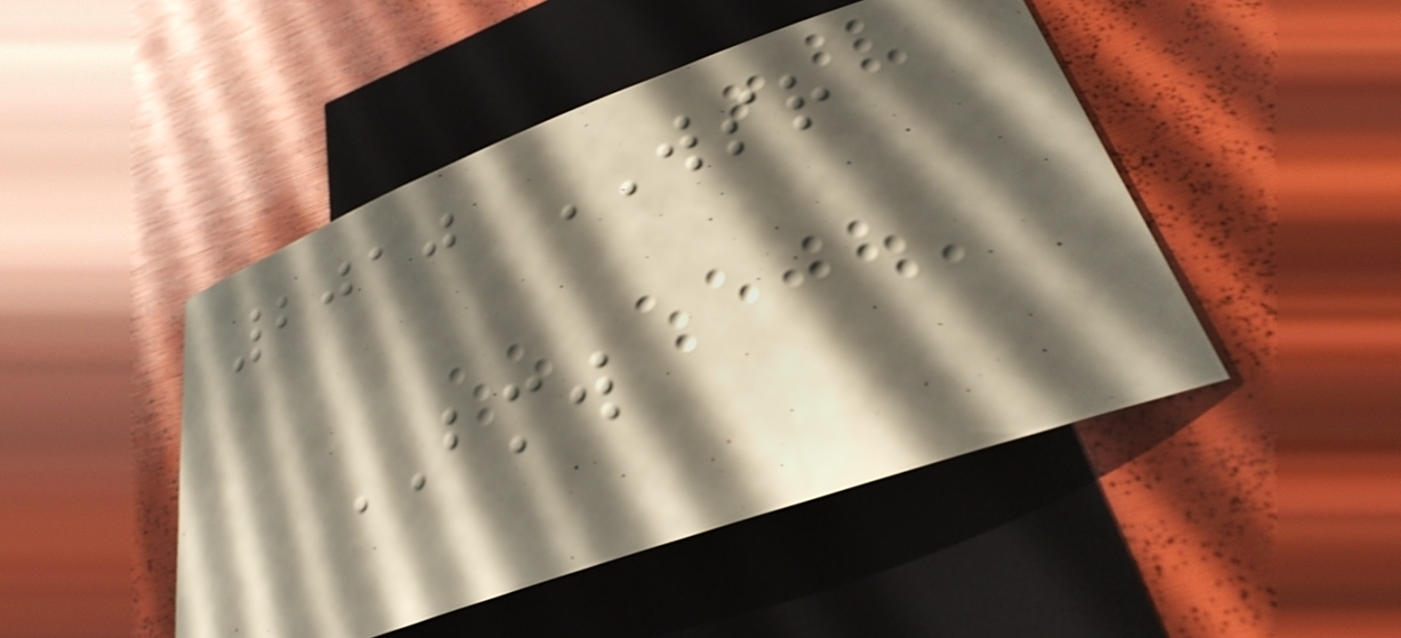2010 WSR
BMW
